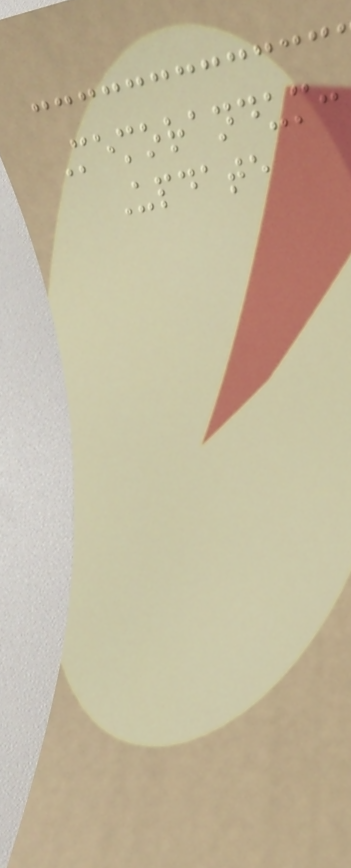Memorandum:
Update
